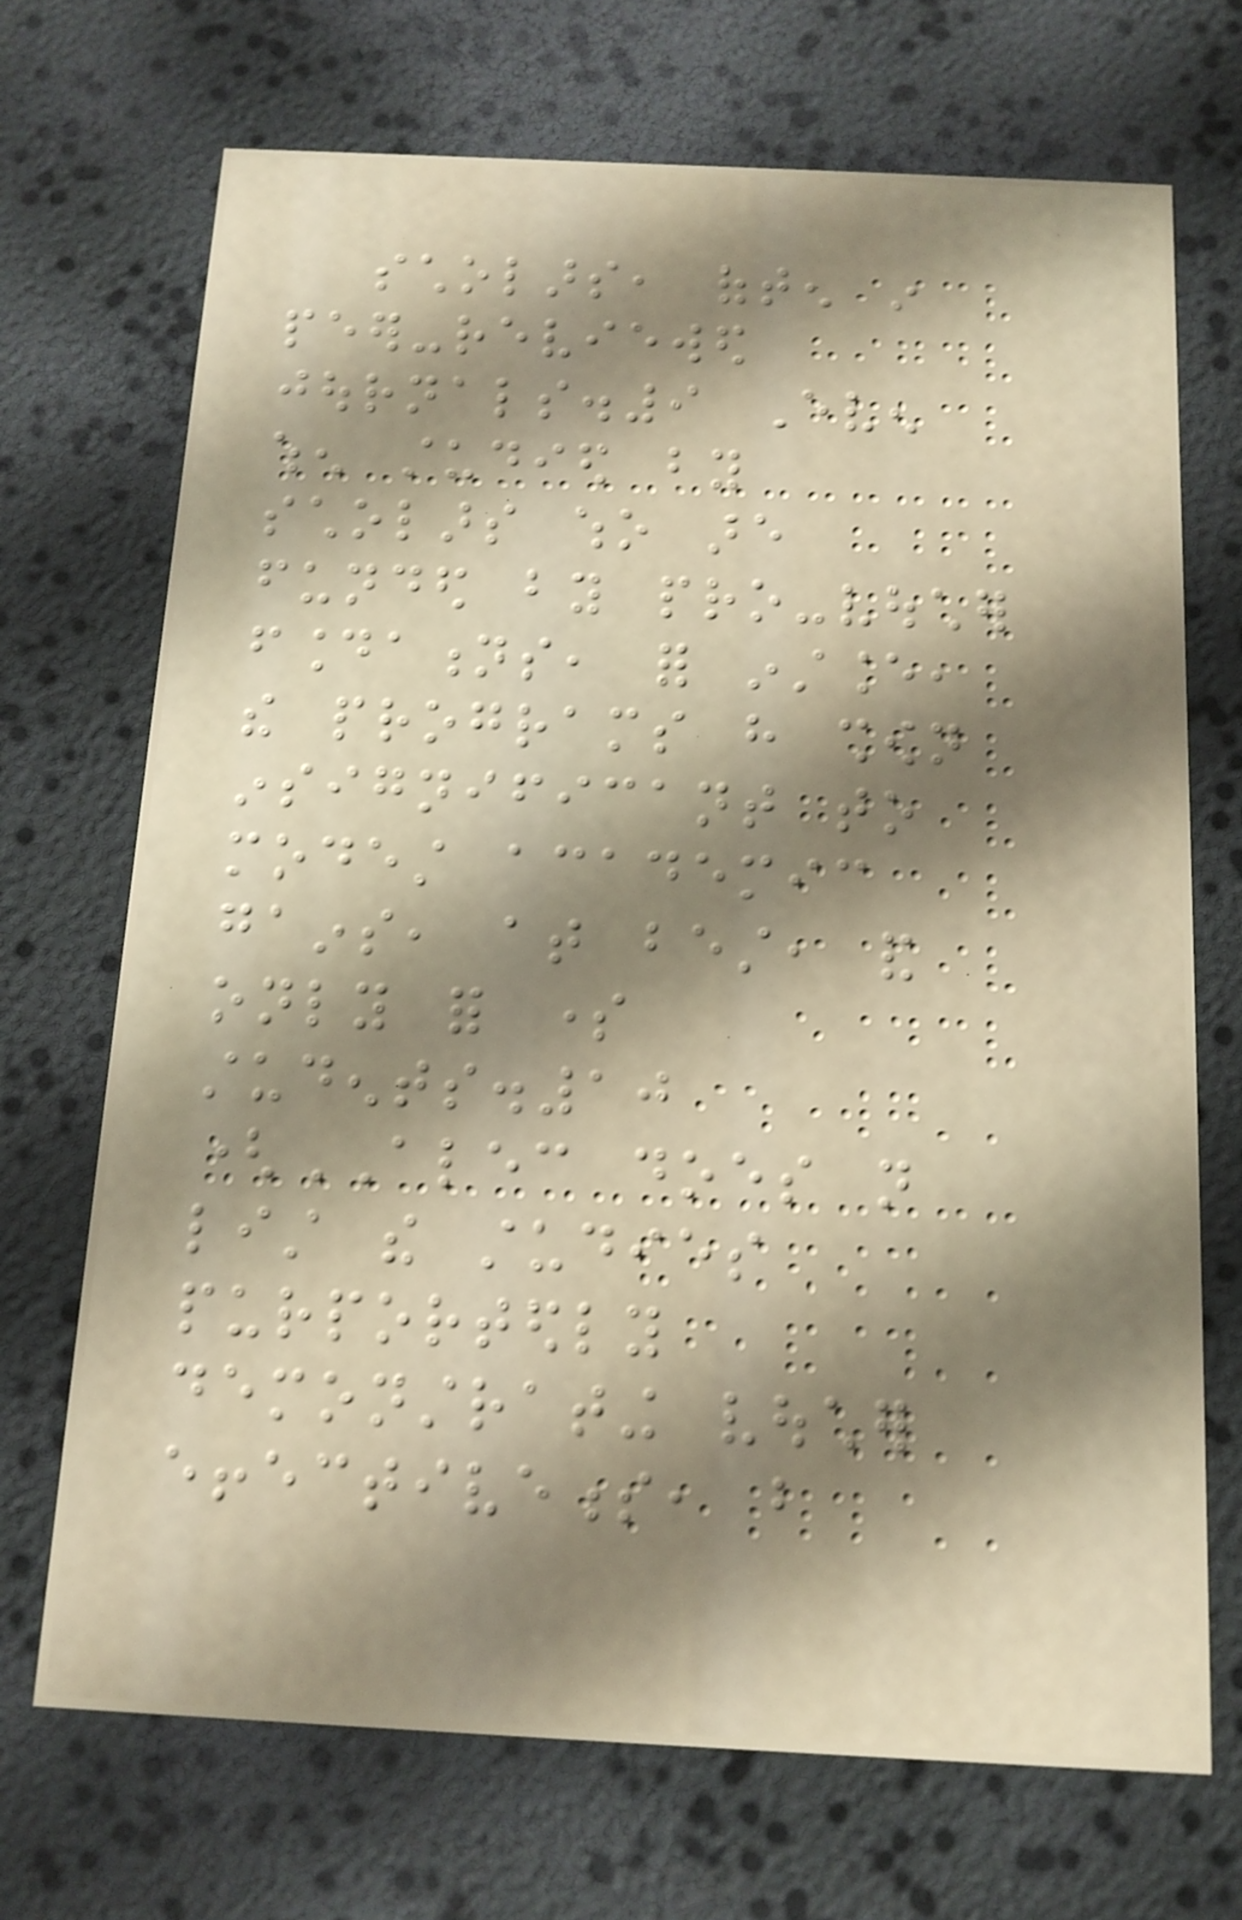scholars, often in
peer-reviewed
journals.9 Even
when studied by
scholars who are
funded by pro-voucher
foundations, for instance,
the programs have shown
insignificant to
modest academic
gains, at best, and
only for some
students.10
(ALEC does not
list the studies
purportedly
demonstrating voucher
effectiveness, but
